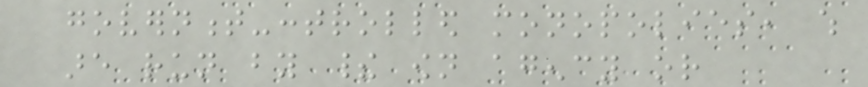government-controlled monopolies, which
are run by their own agency or
